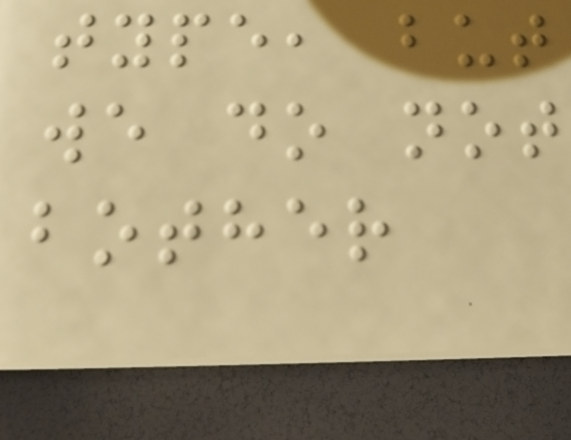type, but
we do not
bother
